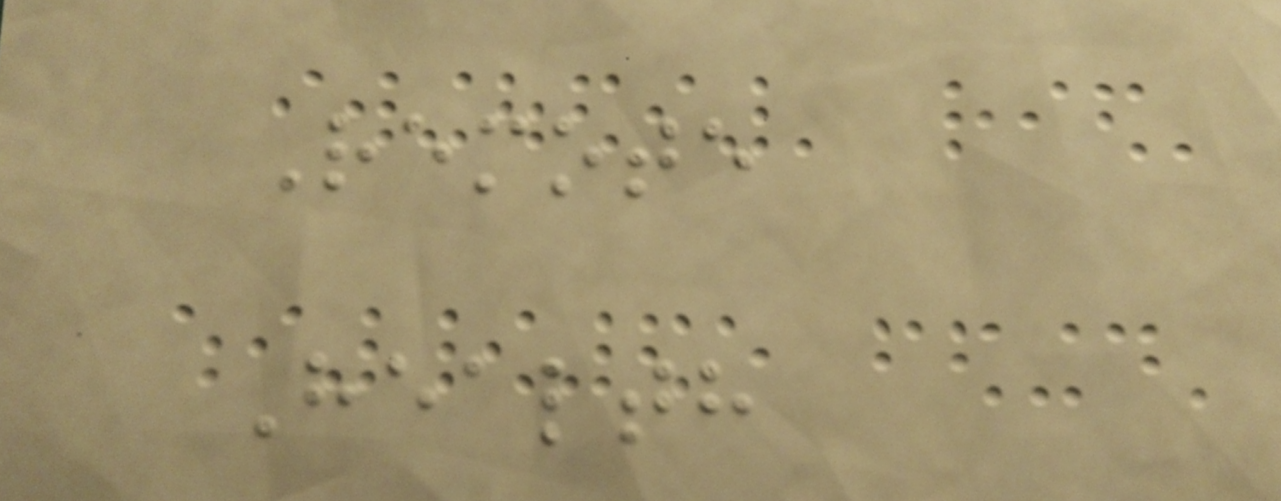Remote
Health
